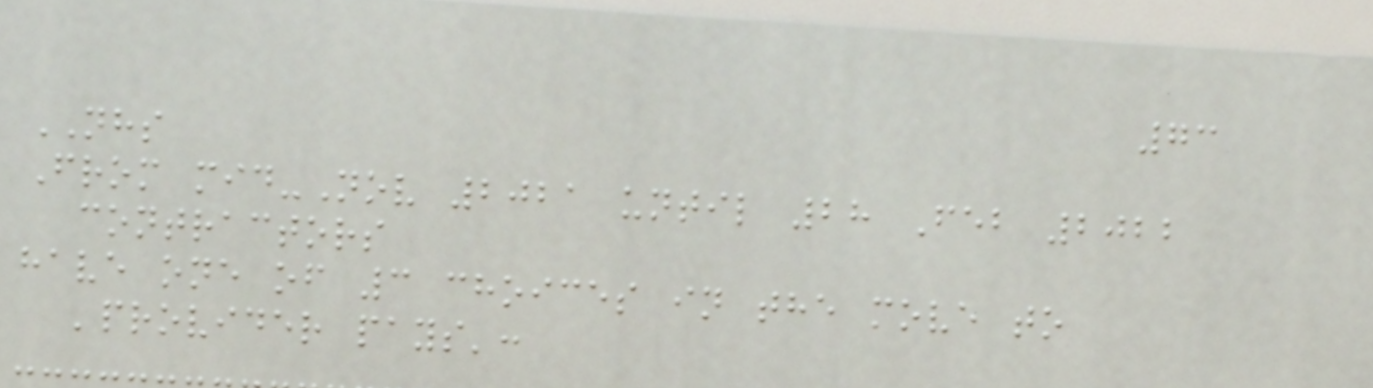73
NHS
From mid-Nov 2021 until 28 Feb 2022
contractors
have one of 3 choices in the move to
'provider pays':
